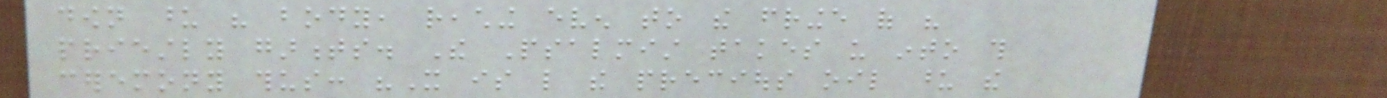down upon his body, reaching even to the fringe of his
priestly garments. The Psalmist takes us into this
ceremony thus: "It is like the precious oil upon the
